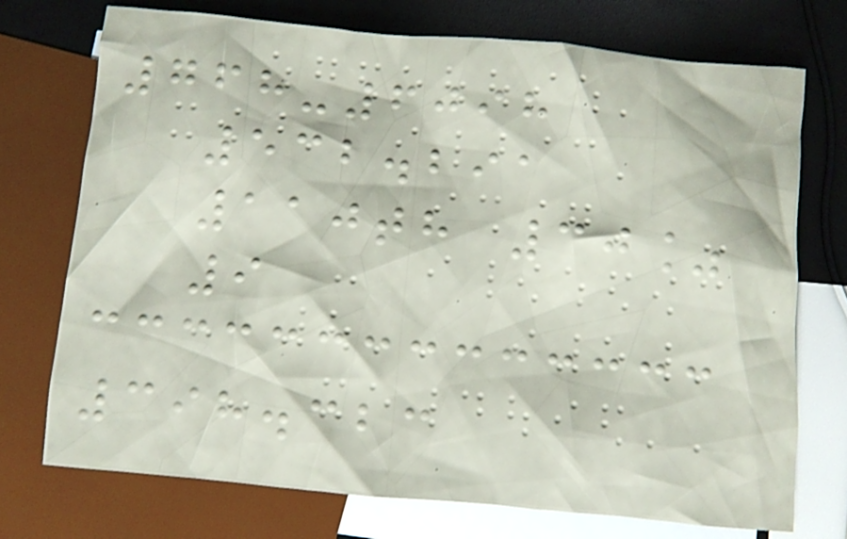768-6098
532.291
110th 30%
9
398.323
